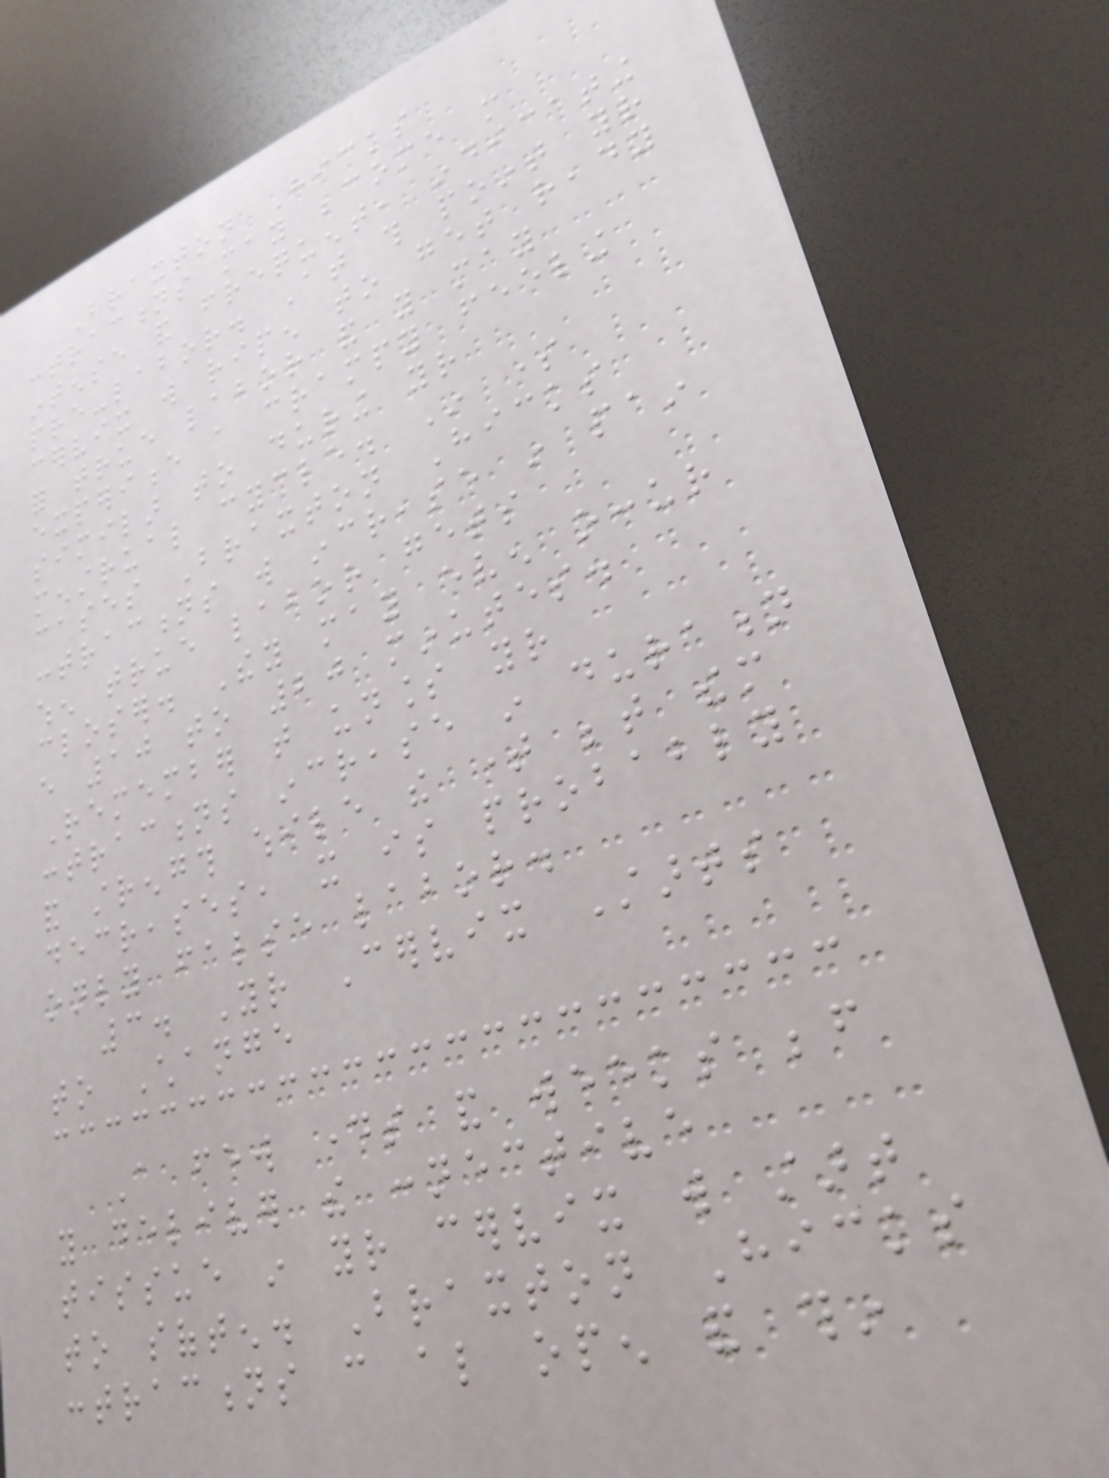Braxton Hicks
contractions may become more
intense and frequent, indicating
pre-labor. At this point your
cervix will ripen to get ready
for true labor and you may
experience a crampy feeling
similar to during your
menstrual cycle. In some
cases Braxton Hicks
contractions will increase in pain
when true labor gets
closer. They may even occur
every 10 to 20 minutes.
Remember that unless your
contractions increase in duration
and strength while the time between them
decreases, it is probably
only false labor.
3. Your Cervix Starts
to Change
A few days and weeks before
you deliver the connective
tissue in your cervix will start
to soften. Braxton Hicks
contractions can also open and thin
